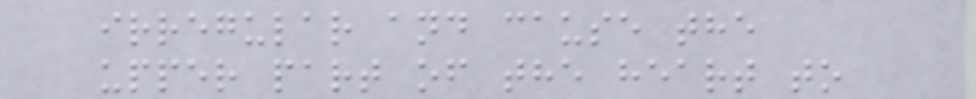irregular and cause the
upper part of the heart to
